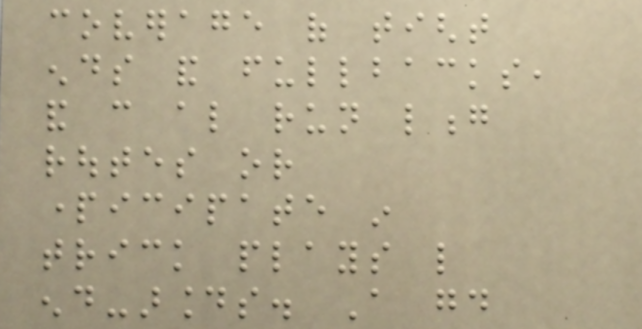coverage of tight
ends and fullbacks,
and can also run long
routes or
participate in
trick plays like
end-arounds. A good
